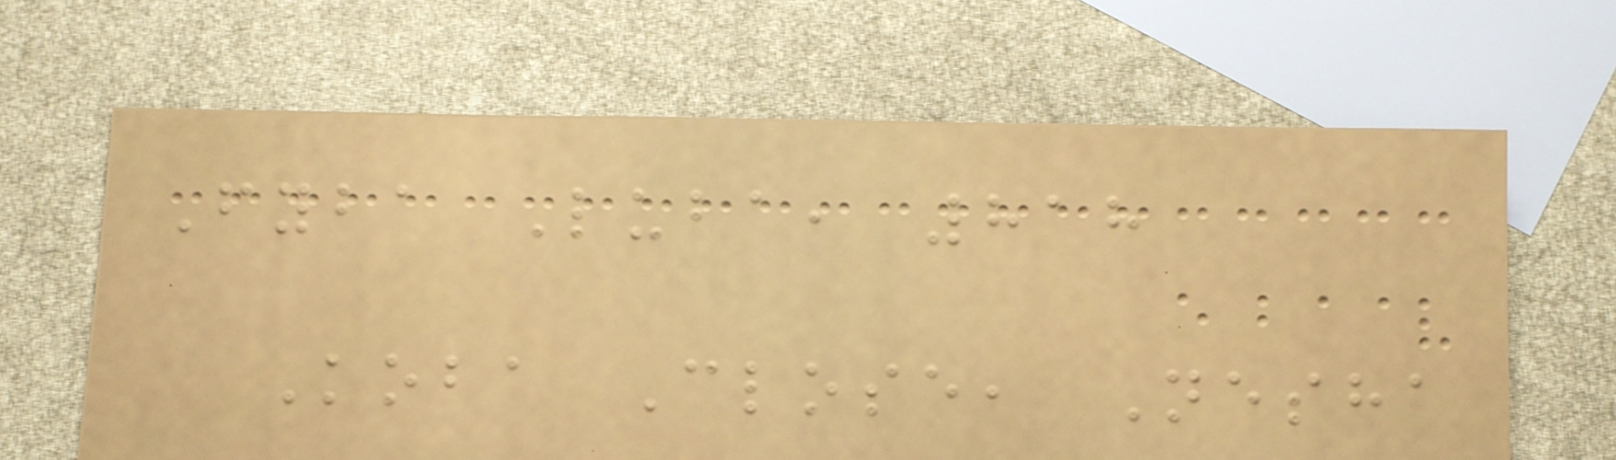Fyba Luba, 818
Koba Close, Nesha
